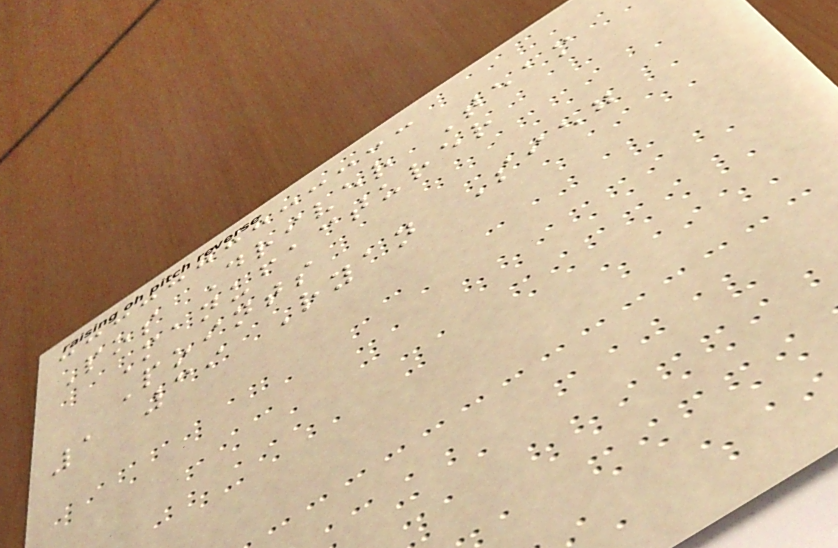Pos Driver Team
Manufacturer
Points
1 39 Ryan Sieg
